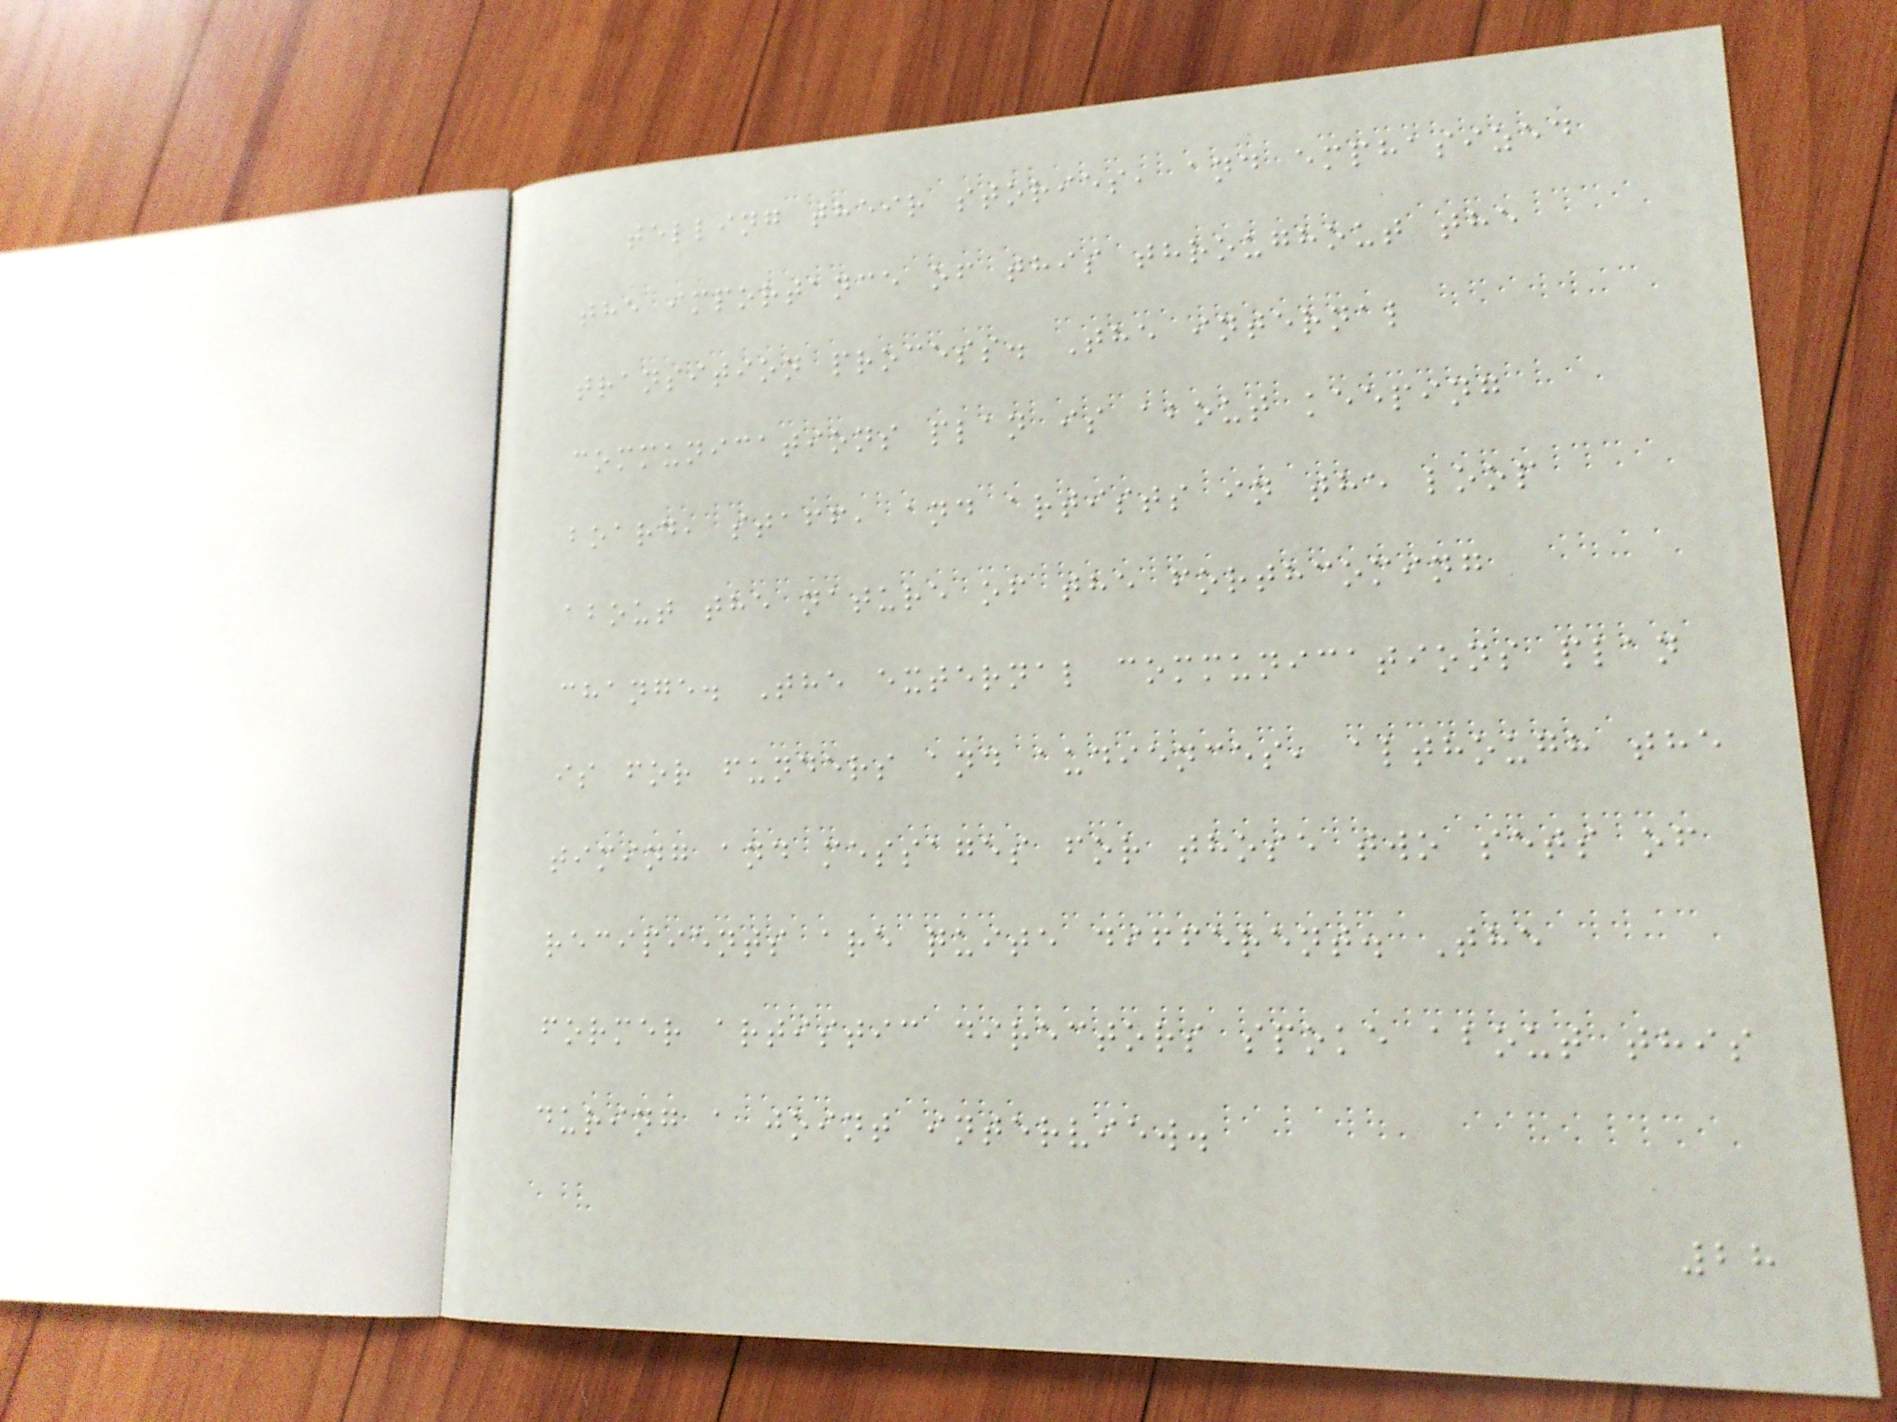telling their stories, and emphasized
the importance of this throughout the
transition process. The internal
communications plan is about keeping
board, staff, and artists in the loop
about the nature of the forthcoming
change. The external communications plan
is for funders and audiences, although the
timing and messages for those two sets of
recipients are quite different. The
former artistic directors spoke about this
during a joint interview.
28
